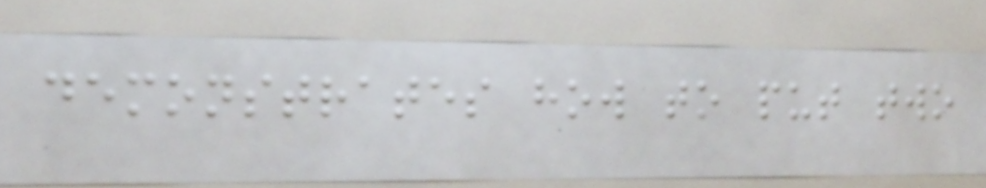demonstrates how to put two
